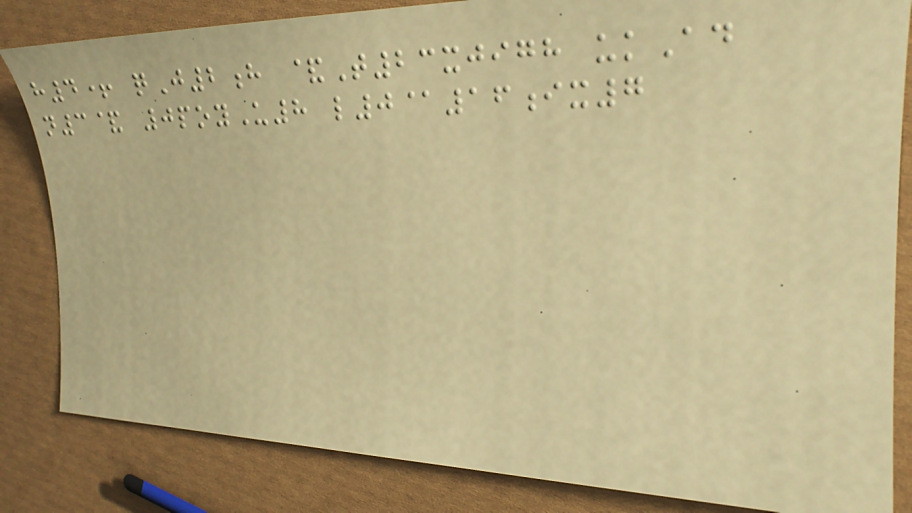h4+ qJ2h &T23xjigh ukAd
n3& 0poyU8 l0@16ix7
